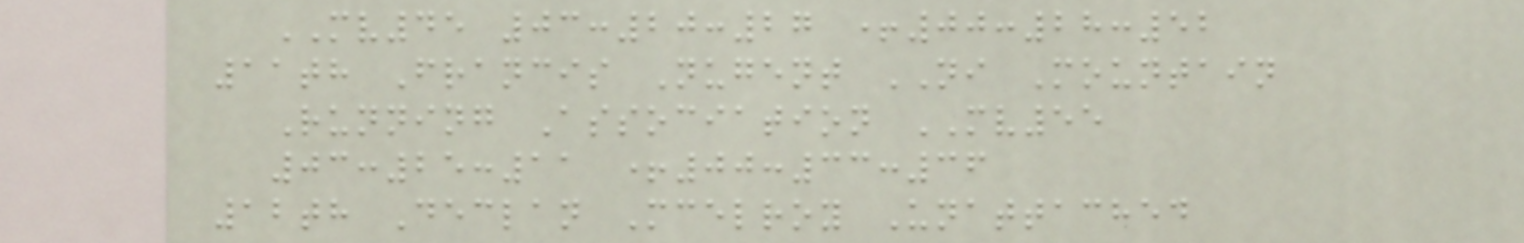MV45 03:20:27 +00:28:52
11th Francis Nugent NI Mountain
Running Association MV55
03:25:11 +00:33:36
12th Declan Mcelroy Unattached
